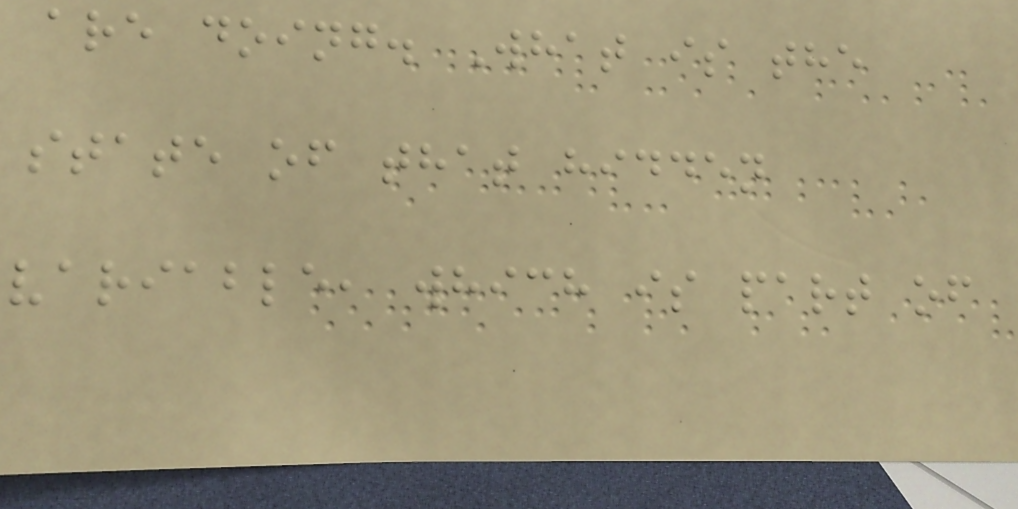are doing. What is the
state of that hidden
variable, which is part of
